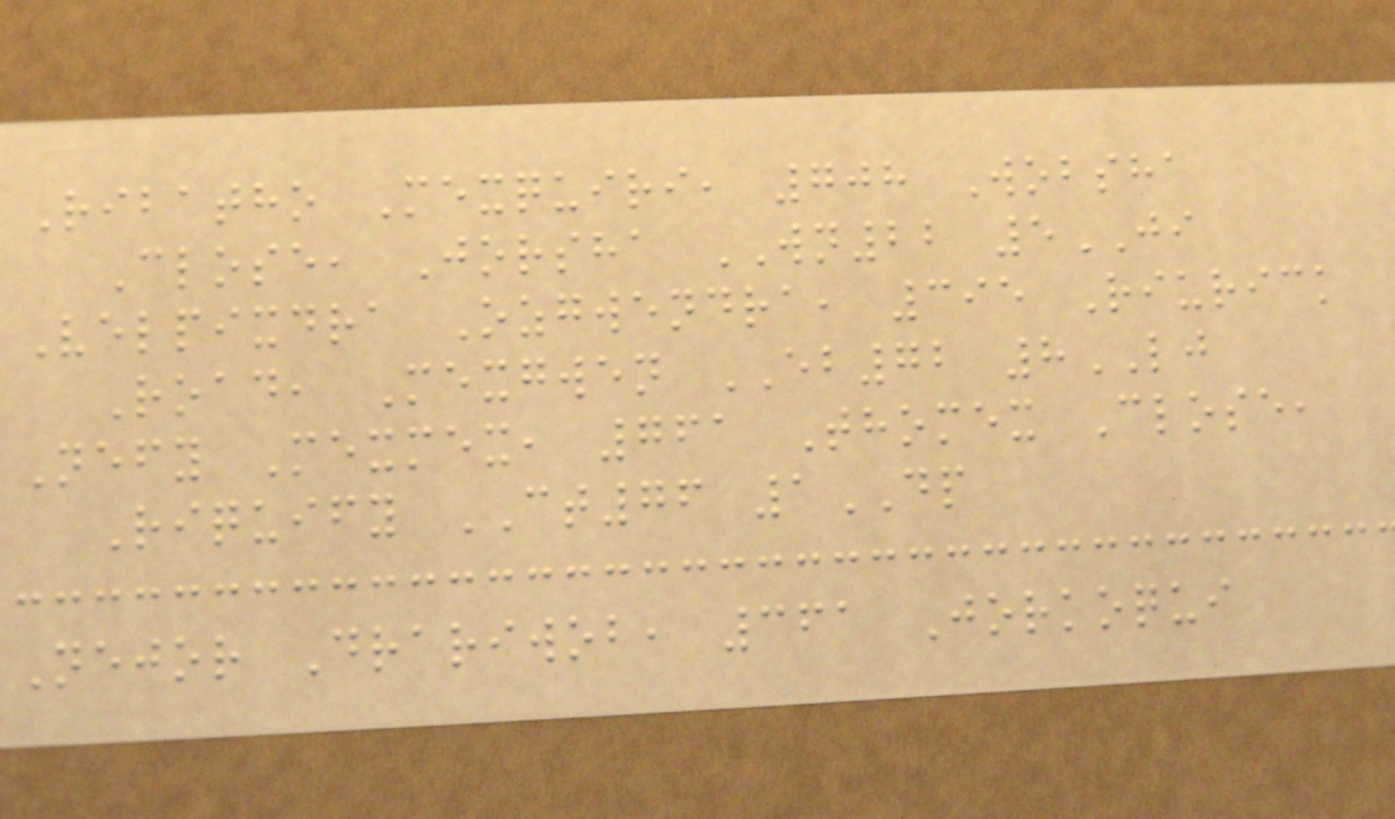Ribatho Mexquiri, 708 Wobsha
Close, Jorsha WN22 5JI
Velpixdra Ozgwendra, 395 Riurick
Road, Mexgwen EB72 8LJ
Nefy Mexmex, 761 Thomex Close,
Riquify CT76 1DP
Nejor Drariwob, 361 Jorkoqui
